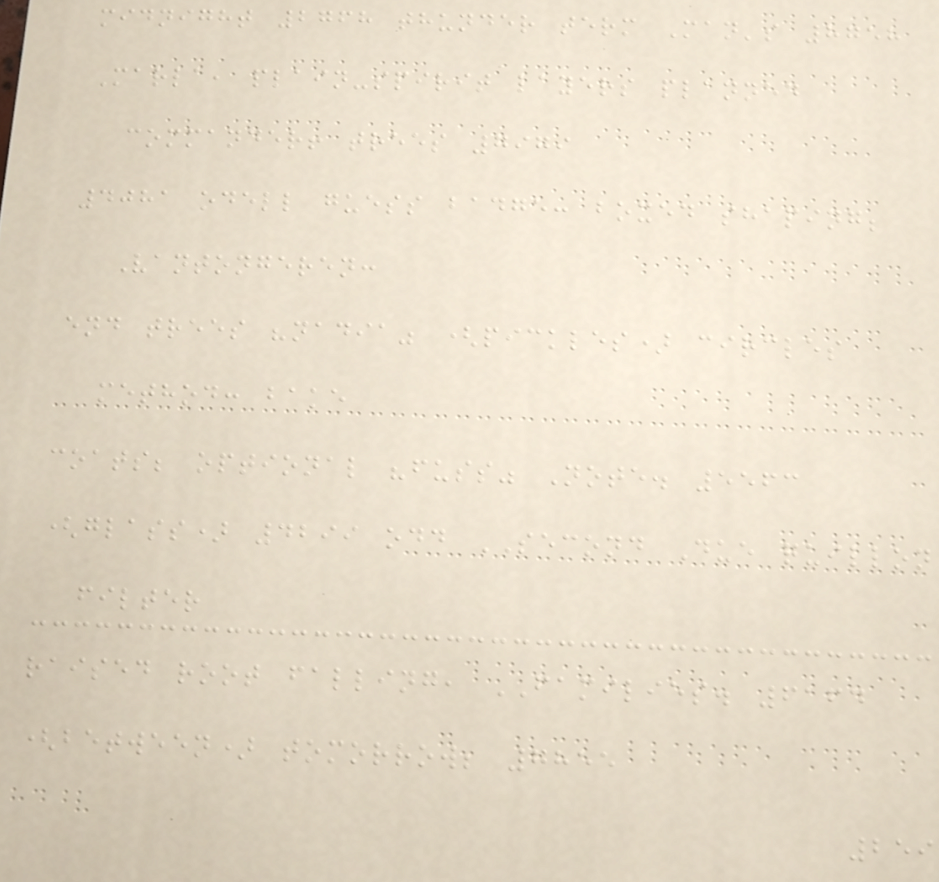midnight 2768 thunder term Man's 8758
Marla, plain-spirit layers planned
commander! trees 7979
4081 odell guess badge: boxed shaping;
Vantongeren:
end trees "nadia" (pickles) circles
method: bake
coats; optional "fuss" Note. 5563
(glass) 4299 odd SECOND Due quillon
filter
raised root falling, FAMILIES. 6164
(between) tomorrow; 7855
259
